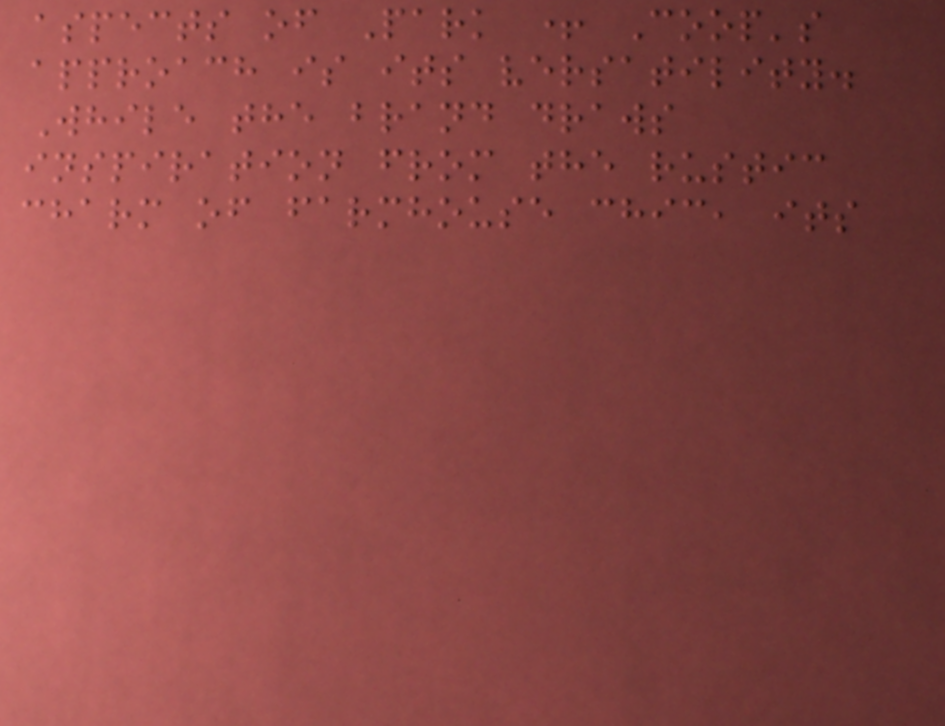aspects of Park + Coop's
approach is its versatility.
While the brand draws
inspiration from the rustic
charm of farmhouse chic, its
